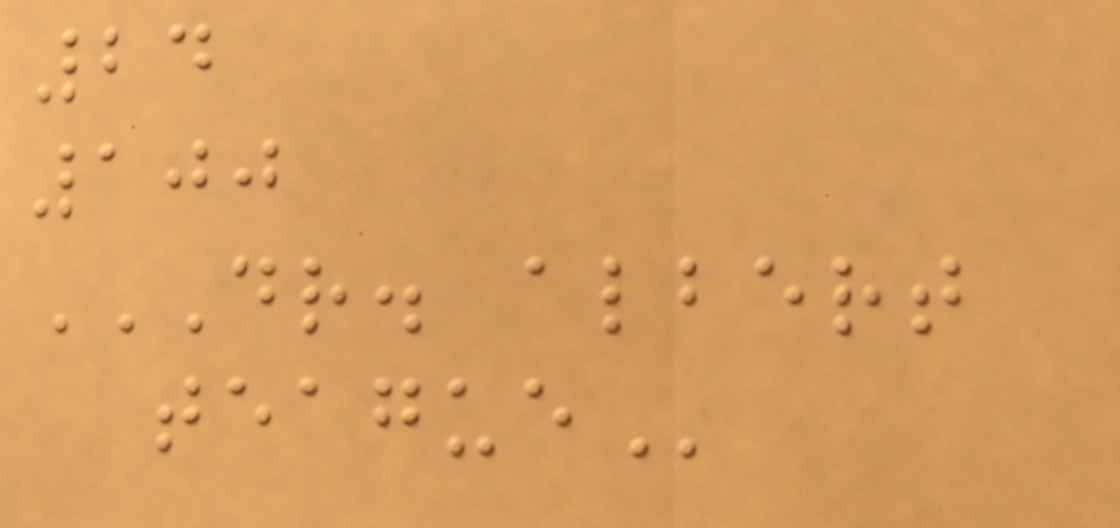24
100
DR. ALBERT
TEAGUE
